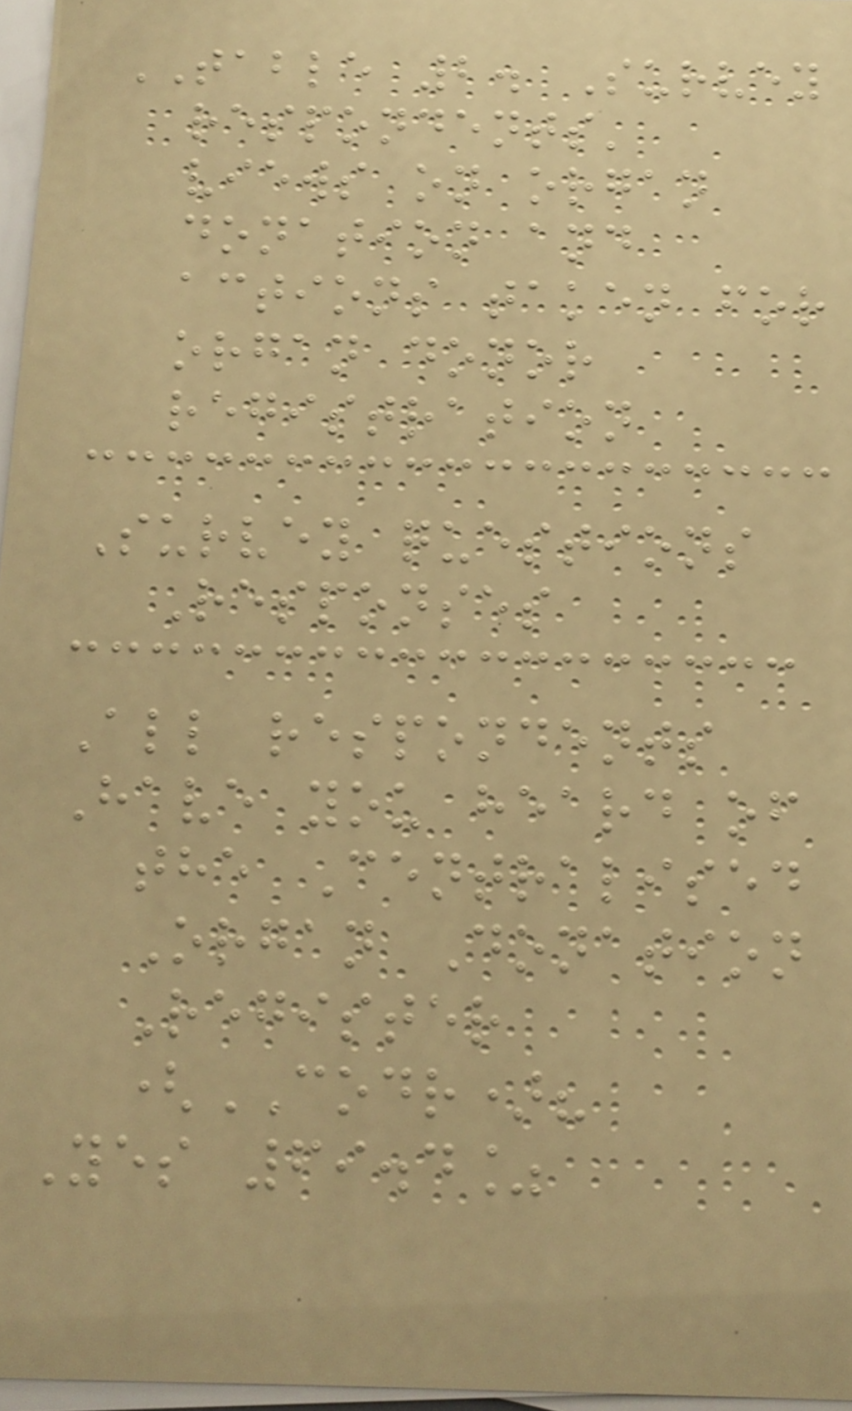TABLE 2. Survey
respondents'
views on organ
donation and
actions taken for
organ donor
registration
Survey questions
Responses
All respondents
Have you heard of
the Centralised
Organ Donation
Register
(CODR)?
Yes 69.4%
